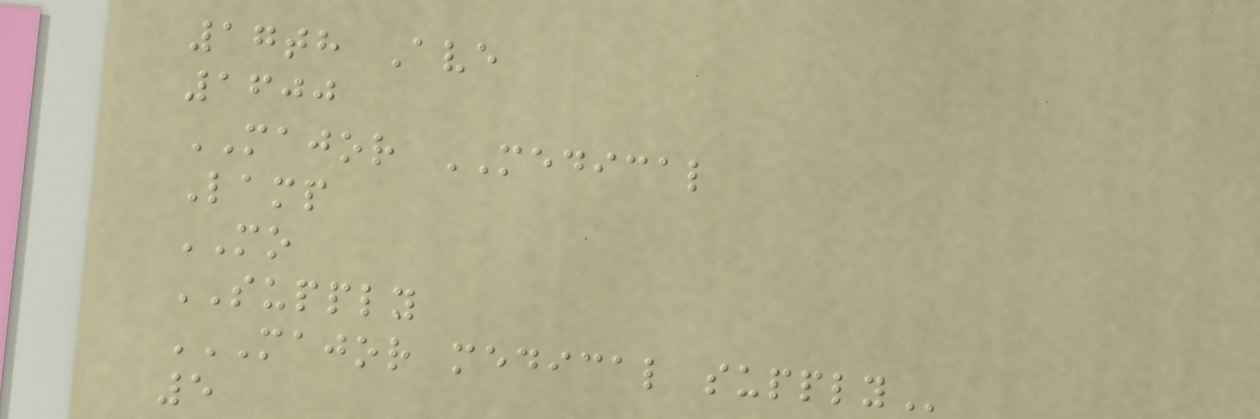17th Ave
1600
MAJOR MEDICAL
Lamp
MO
SUPPLY
MAJOR MEDICAL SUPPLY
5
